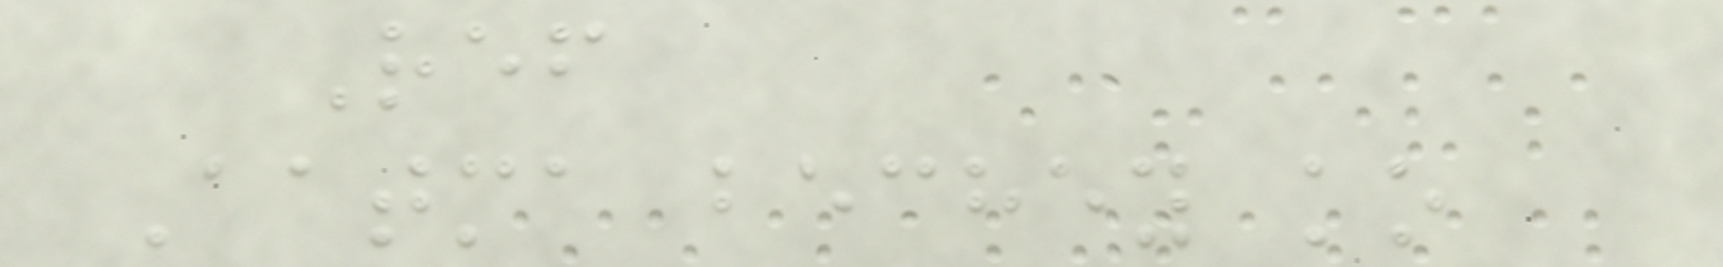Ref
Aatma bechey ko
